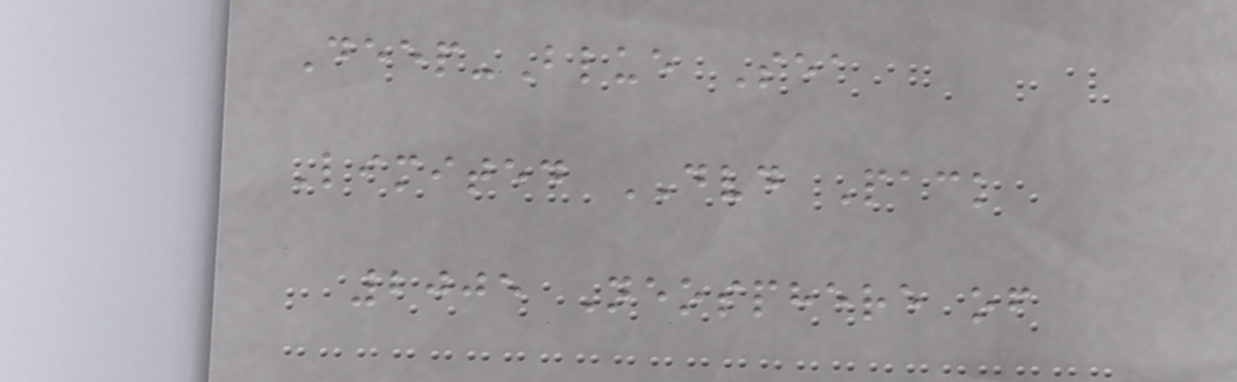Deep-Blue Sea
Limited DVD Pack
2005 Neosphere of
